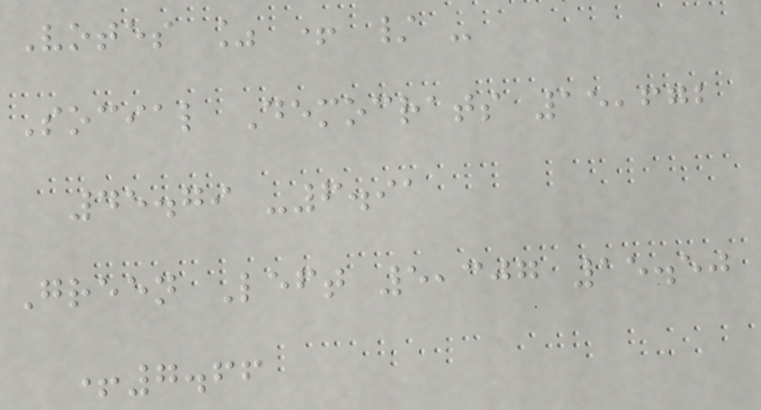Votes % + / -
Social Democrats 15,672
45.79 -6.91
Green Left 5,307 15.50
+7.66
